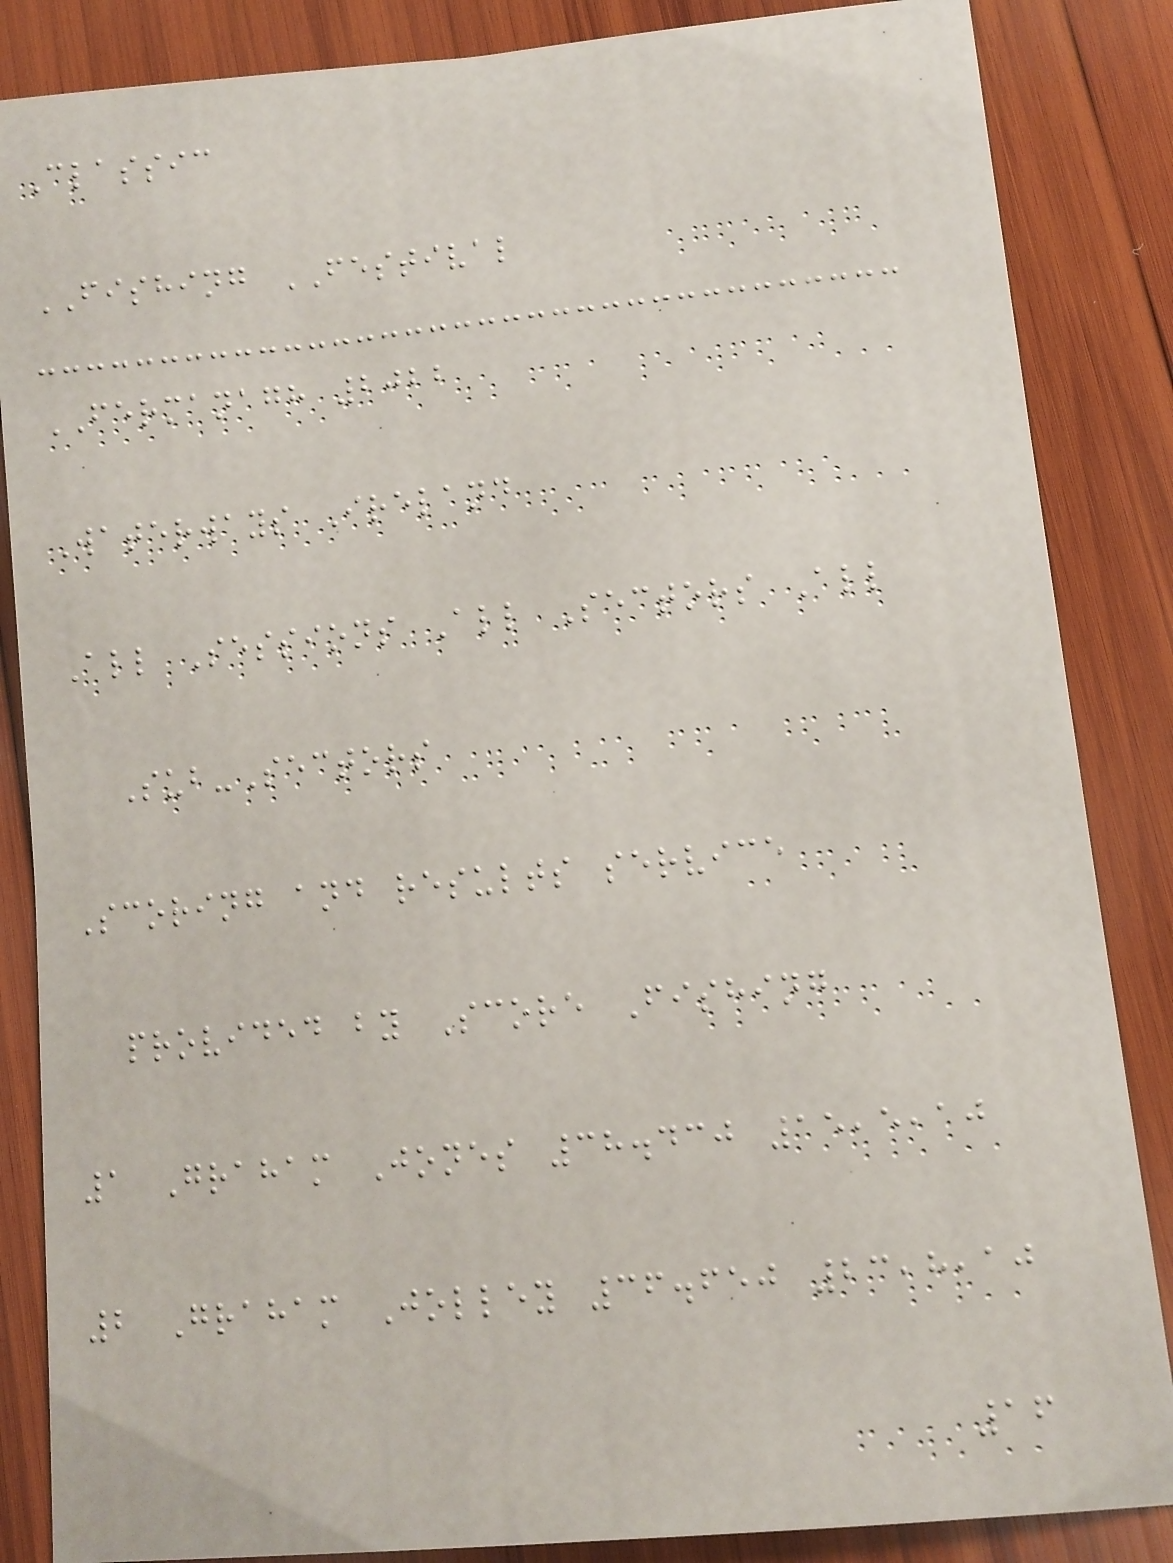Classic
FISHING FESTIVAL
FERMANAGH 2022
Waterways Ireland
All Sessions All Sectors All
Sub-Sectors
Scoring and results service
provided by Score Fishing
1 Graham Jones 38.430 15,5,10
2 Graham Jolley 36.650 23,8,10
16
